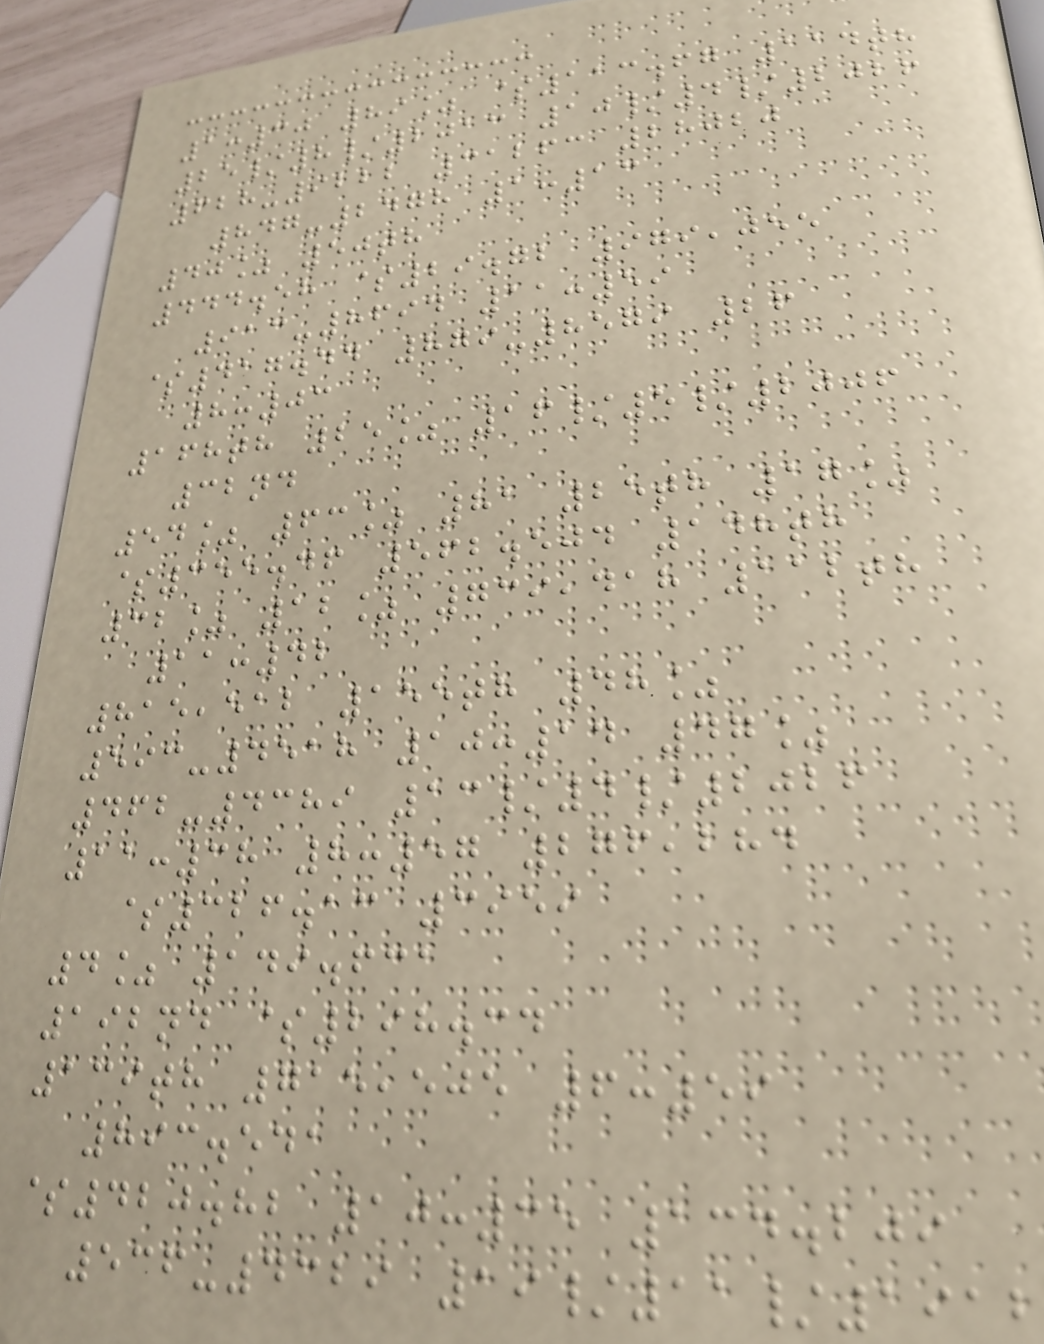1:30 89% $113.67 114th
25/8/2013 10/4/2026
628-9222 31263 28020
847-2478 1:13
40% 50th
444.58 $29.72 979,055
913-8694 11:59
$417.44 879-8579 26
8:03
168th 25% 16/5/2006
32nd
54% 63% 81 25th 17%
$355.46 562.504 148th
32% 12% 739,418 112th
11:42
815,512 155th 48%
593-4518 10:14 47%
462-4389 13/4/2026
11:38 8:57 276,284
$326.13 3959
4% 149.631
192nd $298.34
139th 715,505 6:59
893.541
$420.82 10:35 134.209
536-4329 19/11/1912
